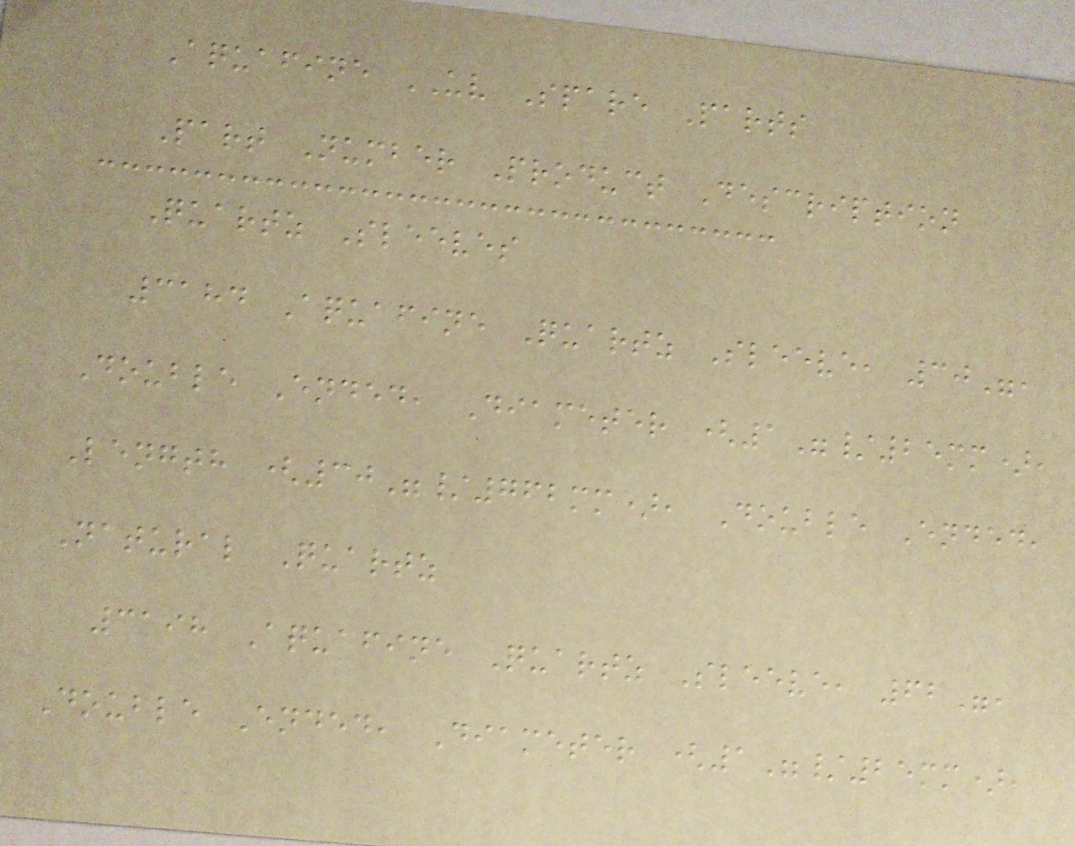Aquafine UV Spare Parts
Part Number Product Description
Quartz Sleeves
3184 Aquafine Quartz Sleeve, 30",
Double Ended, Diameter (1"/25mm),
Length (30"/762mm), Double Ended,
Natural Quartz
3198 Aquafine Quartz Sleeve, 62",
Double Ended, Diameter (1"/25mm),
